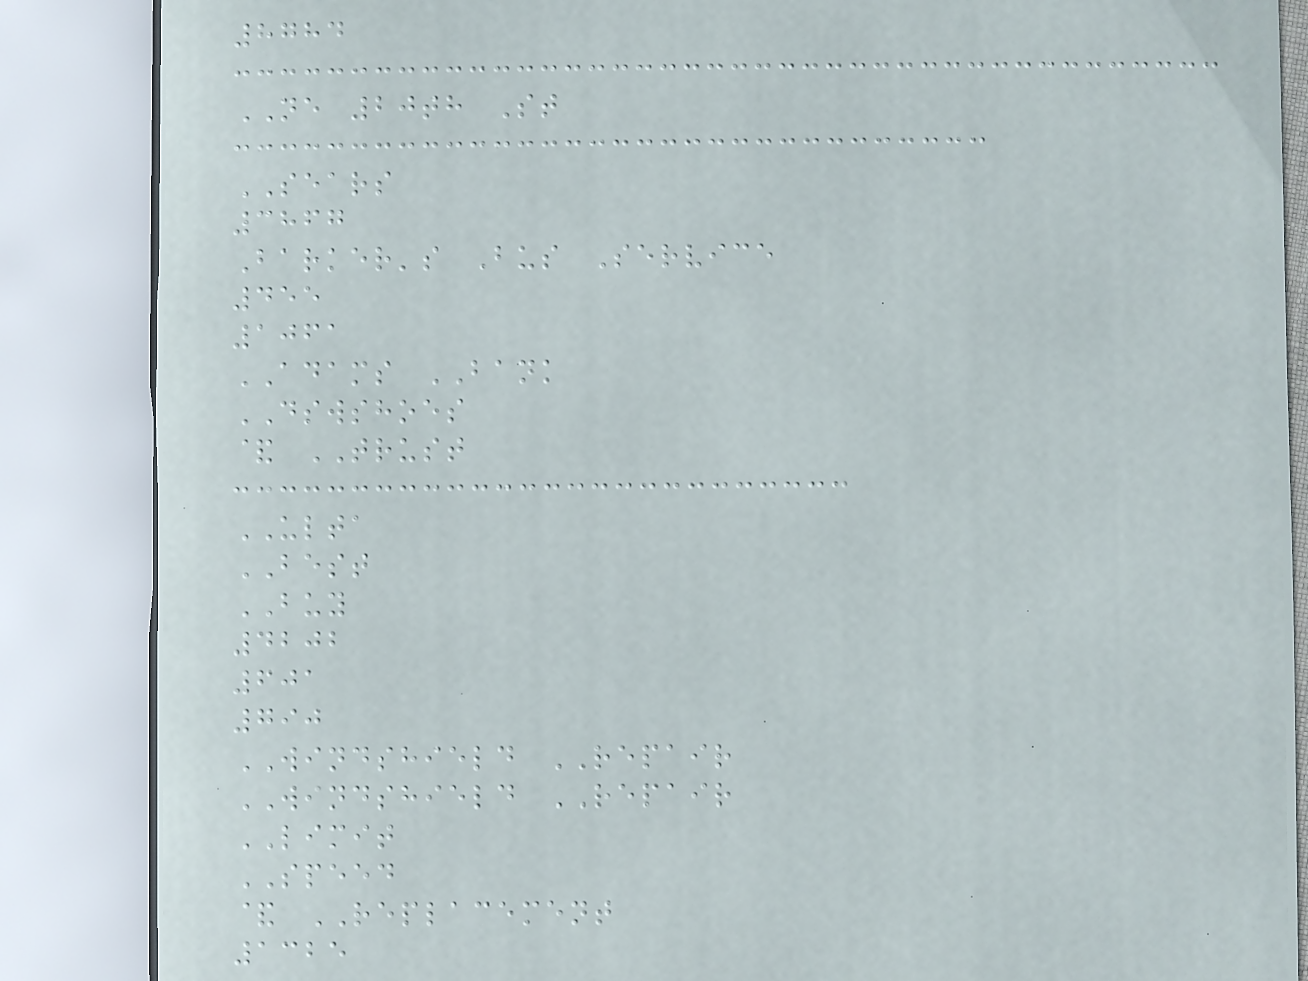8784
NE 20th St
SEARS
3867
Barker's Bus Service
455
1061
ADAMS BANK
DSWSHOES
& TRUST
ULTA
BEST
BUY
4202
601
790
WINDSHIELD REPAIR
WINDSHIELD REPAIR
LIMIT
SPEED
& REPLACEMENT
1325
